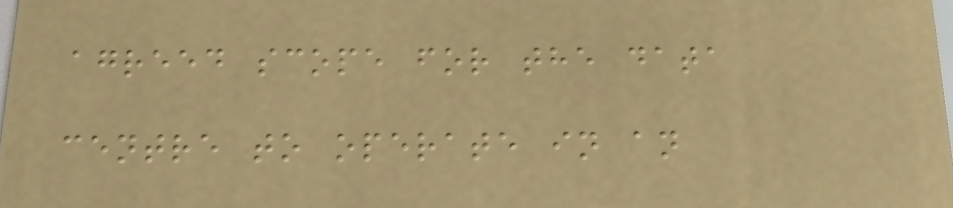agreed scope for the data
centre to operate in an
